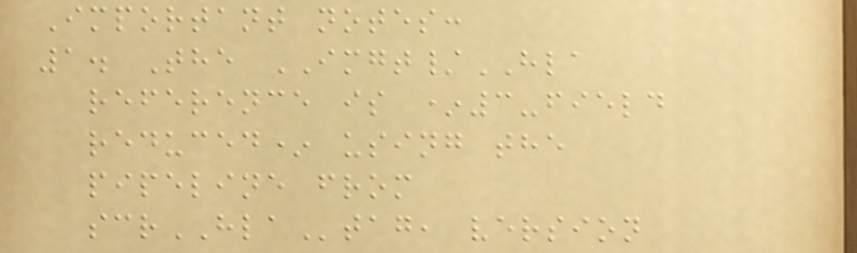Important notes:
1. The IMGT/HLA
reference is *3-field
reduced* using the
pipeline from
scrHLAtag, version
